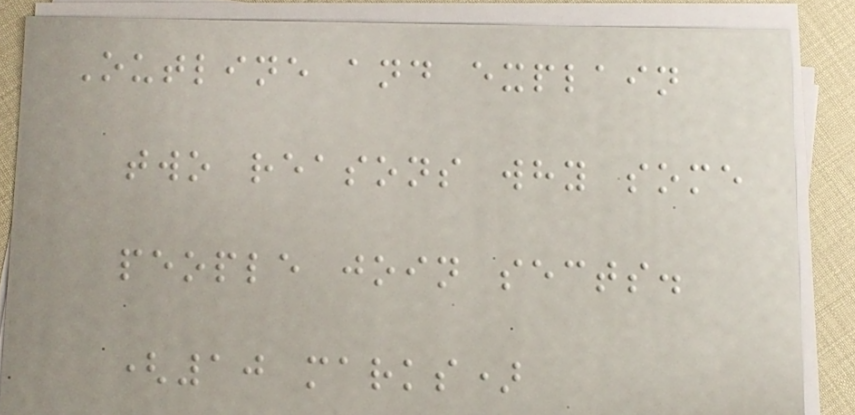Outline and explain
two reasons why some
people join sects.
(10 marks)
